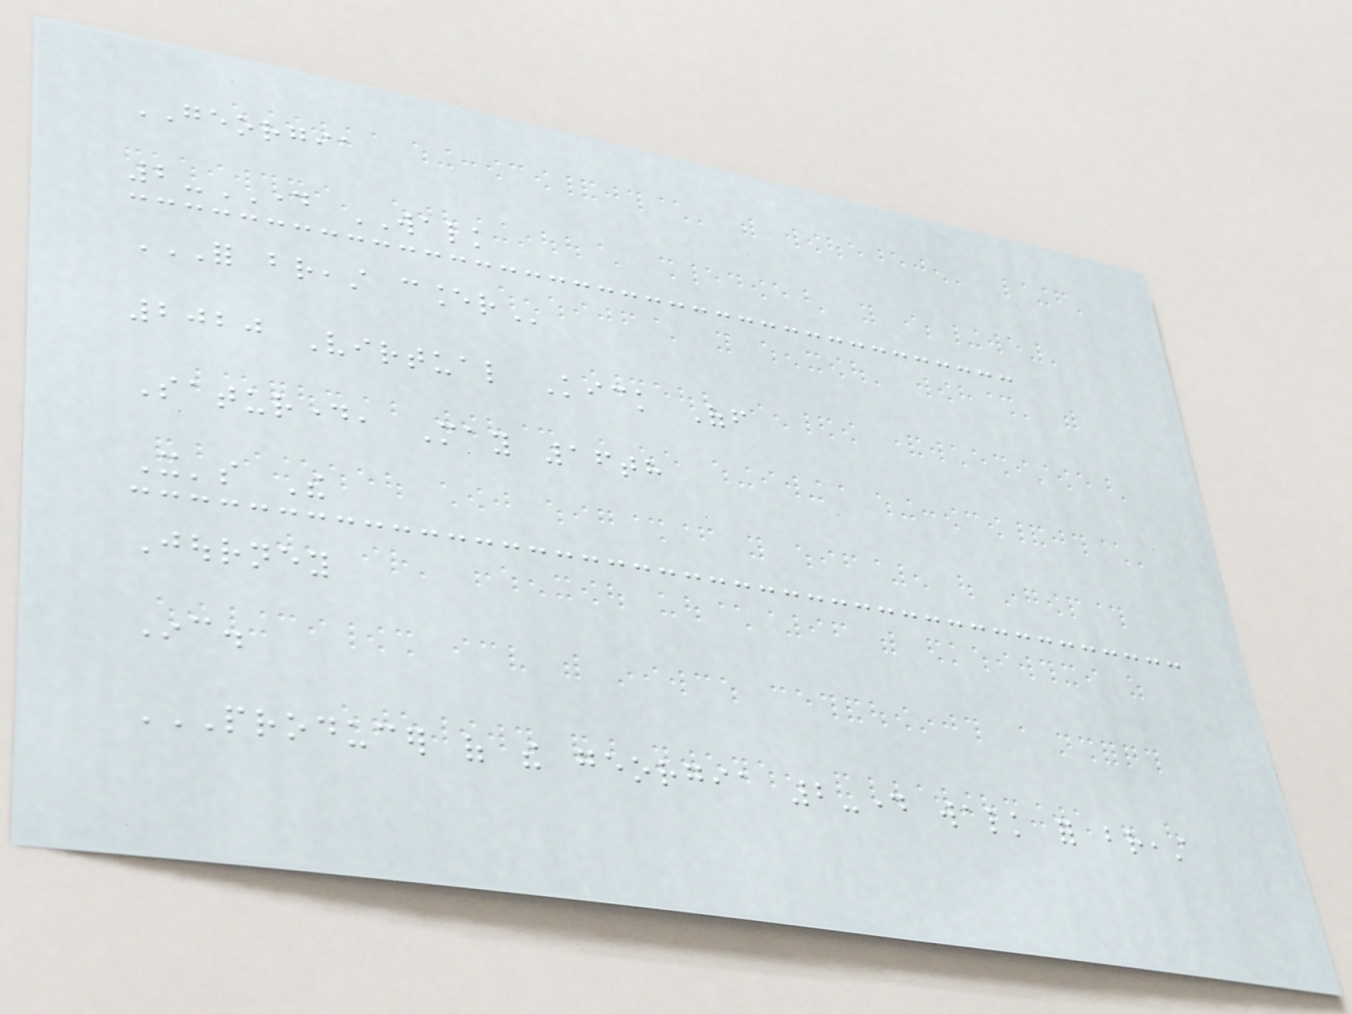GEORGIA
2-DAY WALK
FOR BREAST CANCER
2020 Virtual Kick Off
Saturday, May 16th
It's The
Journey
Inc.
PRODUCER OF THE GEORGIA 2-DAY WALK FOR BREAST
